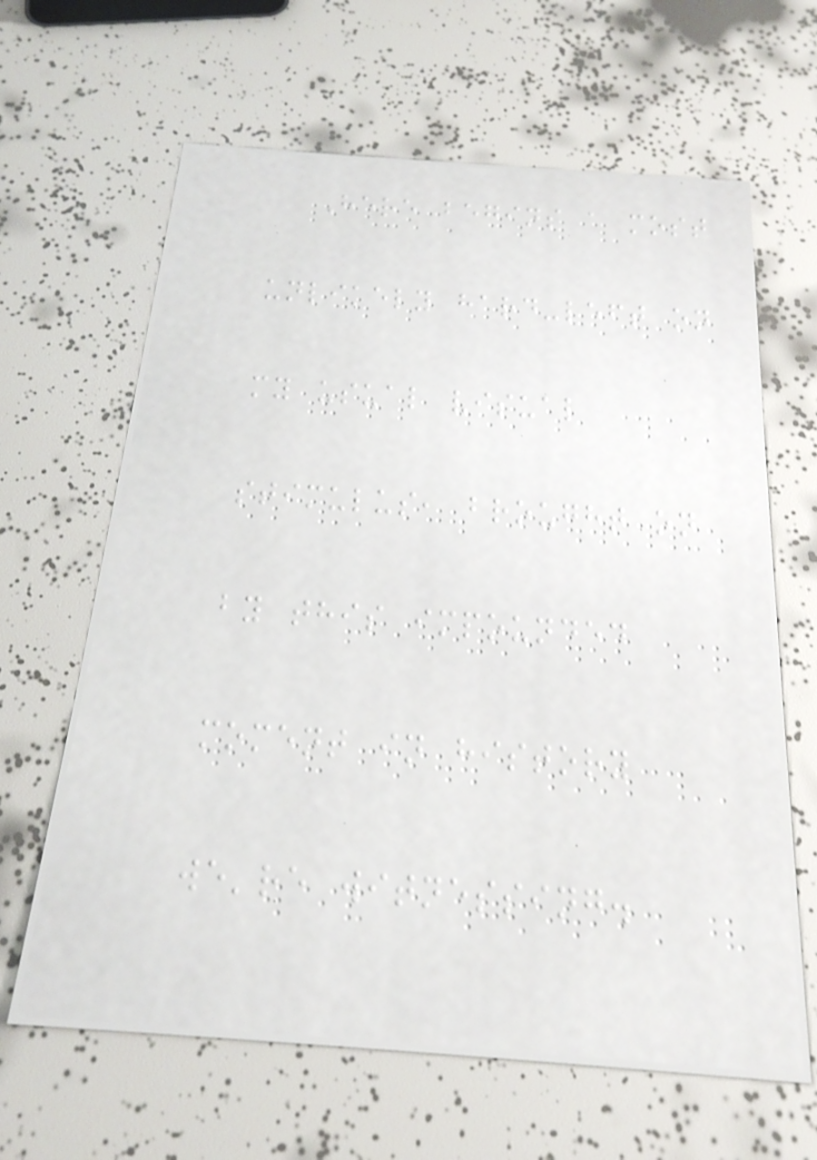Here begins a most
unlikely hard-left on
my usual visual
stimulus, brought on
by this impounded
moment in history
we're witnessing.
